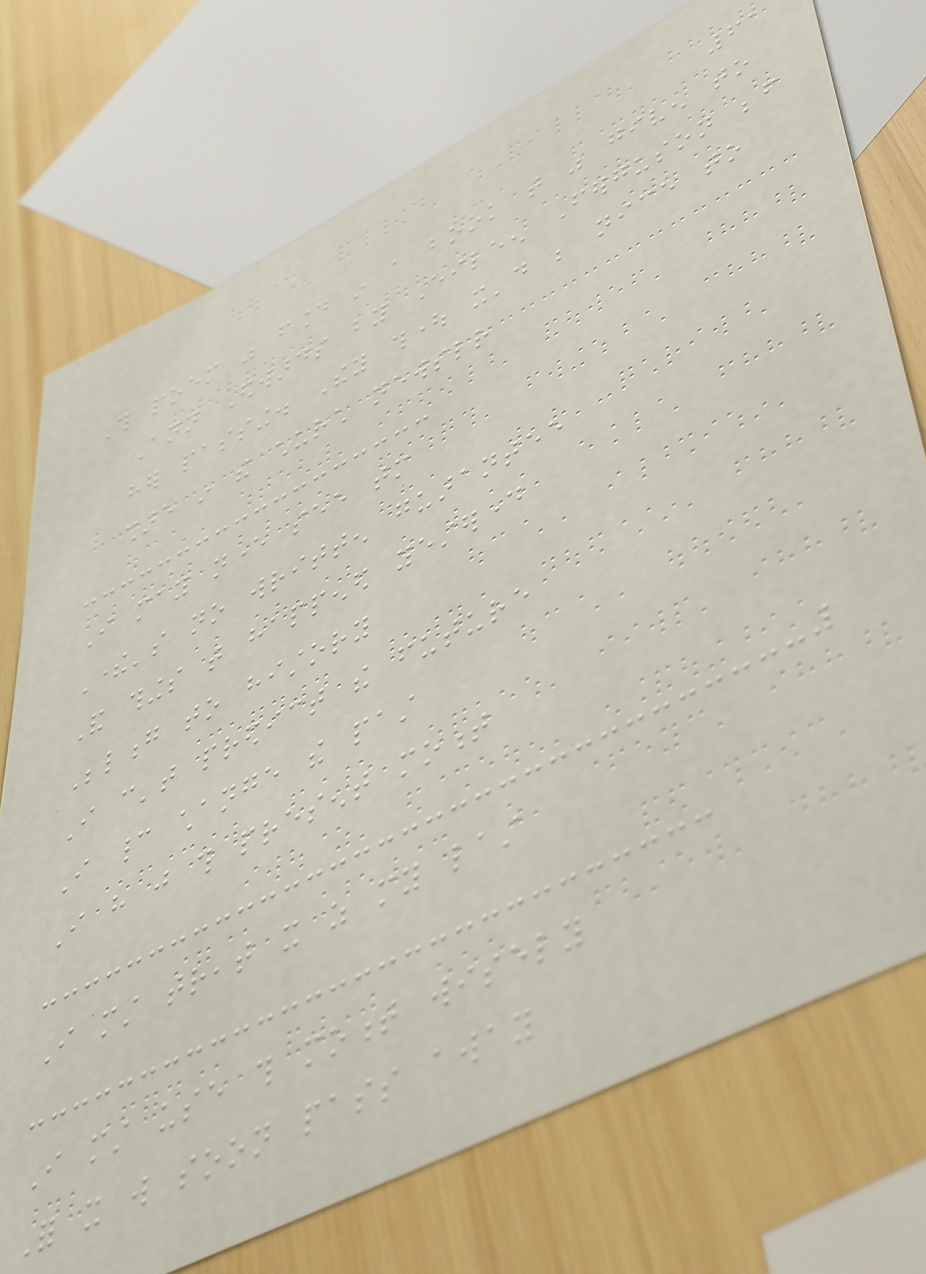61
This poem was found in a book that was given to
Ann Edwards by Eileen Ferguson before
her passing. They thought it'd be nice to
share in the church newsletter
I may never see tomorrow
There's no written guarantee
And things that happened yesterday
Belong to history
I can't predict the future
I cannot change the past
I have just this present moment
I must treat it as my last
I must use this moment wisely
For it will soon pass away
